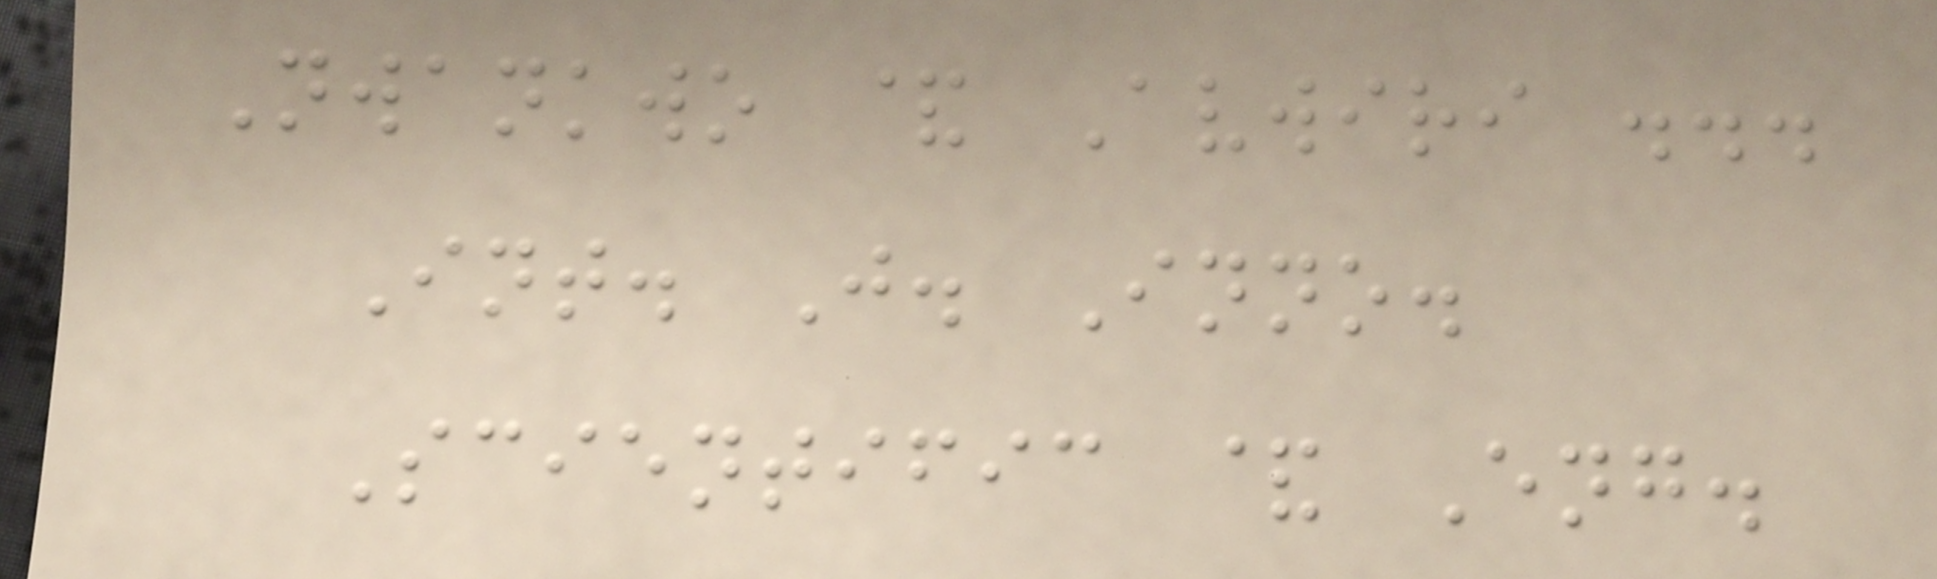Nwankwo & Avwiri ...
Int. J. Inno.
Scientific & Eng.
